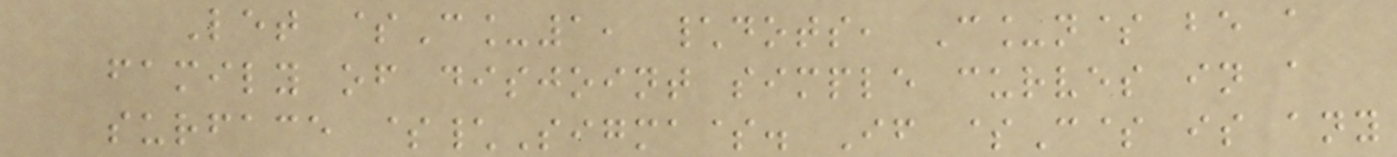Let $C_1, \dots, C_n$ be a
family of disjoint simple curves in a
surface $\Sigma$. If $C$ is any
